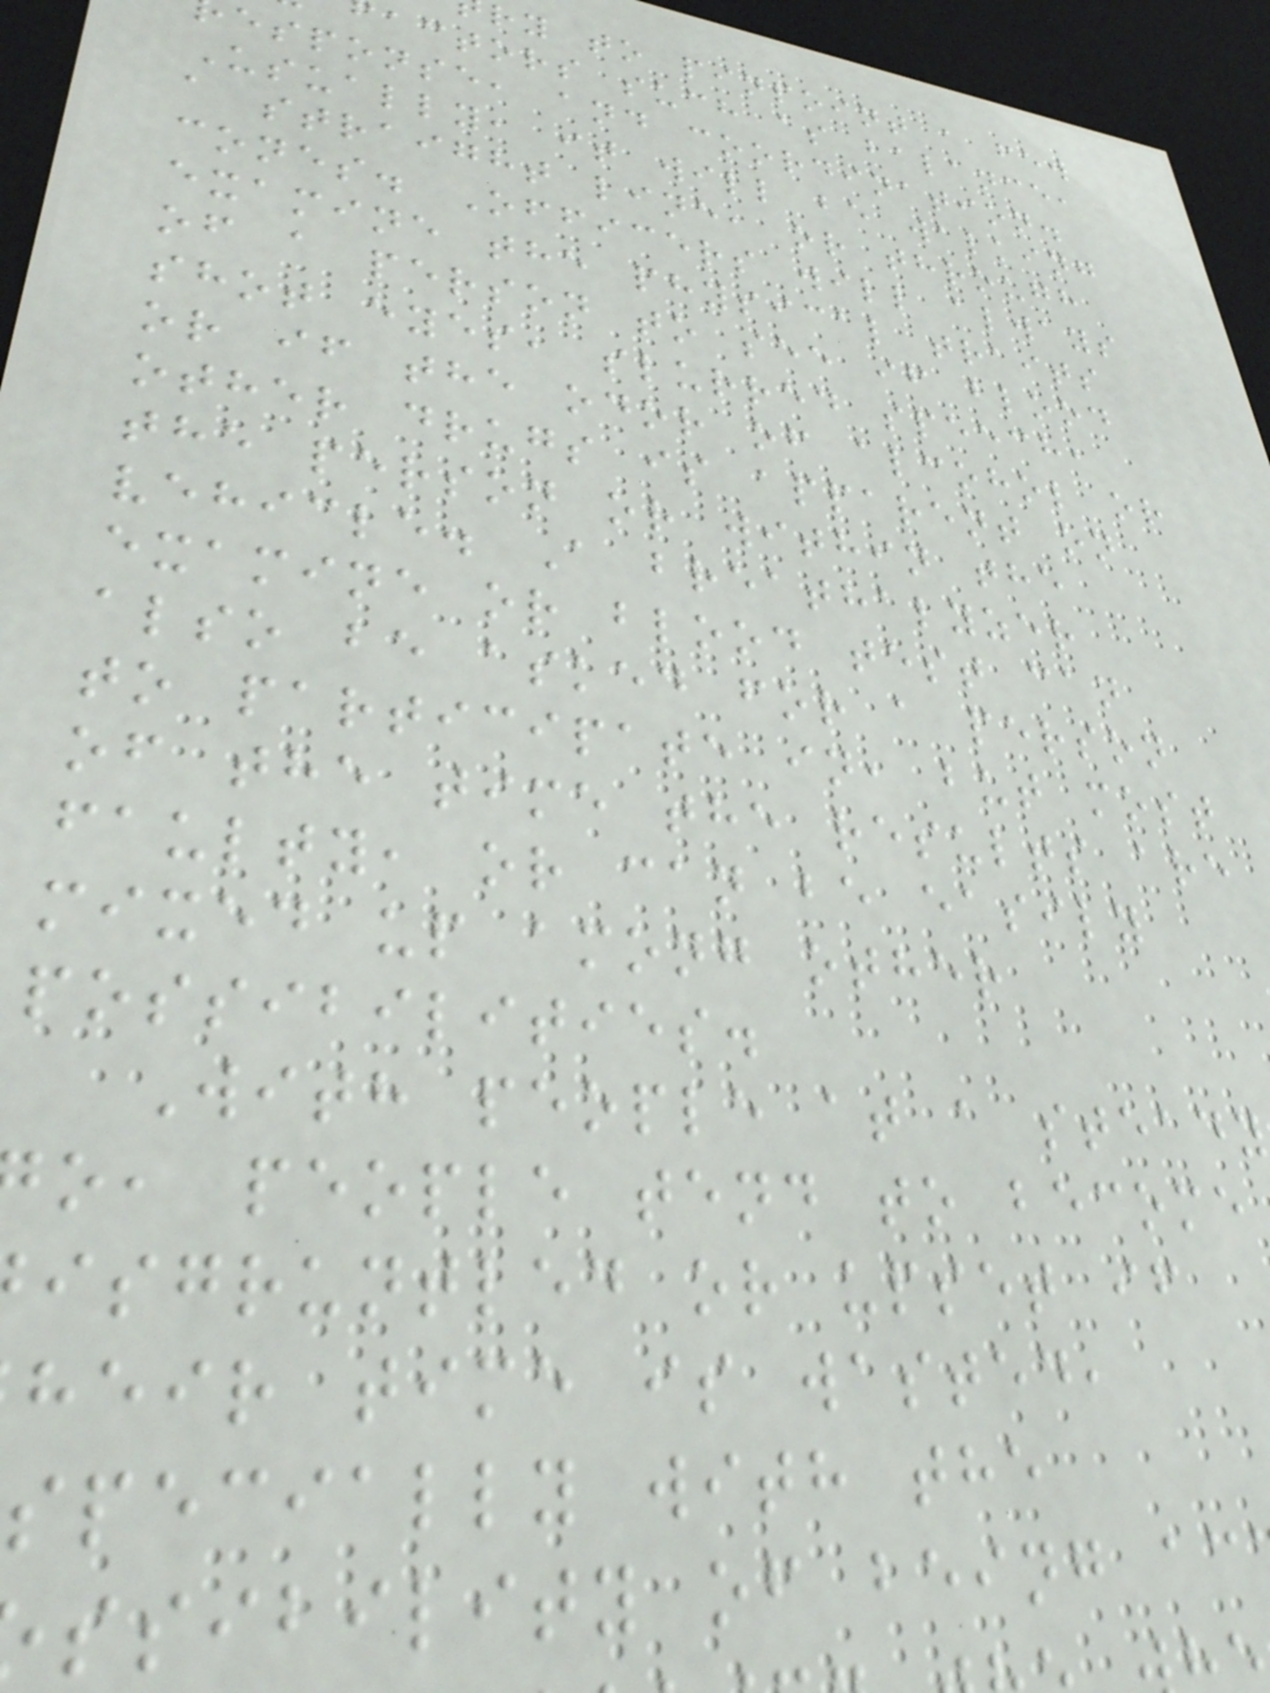ry to pinpoint a few
actors such as balance,
esponse, and coordination.
Usually, it will be walking
a straight line, or through
cones. Officers will always
examine the physical traits
of a person to see if blood
shot eyes, slurred speech,
or if the odor of alcohol or
other drugs is apparent on
the person or within the
vehicle. A breathalyzer
examine or blood test can
also be asked for a person
to participate in, but most
of the time the results are
faulty, or can be easily
mixed up among other
possibilities.
With people at a steady
o, people tend to become
isgruntled or upset if
heir time is wasted,
specially with the
ssibility of being ac
